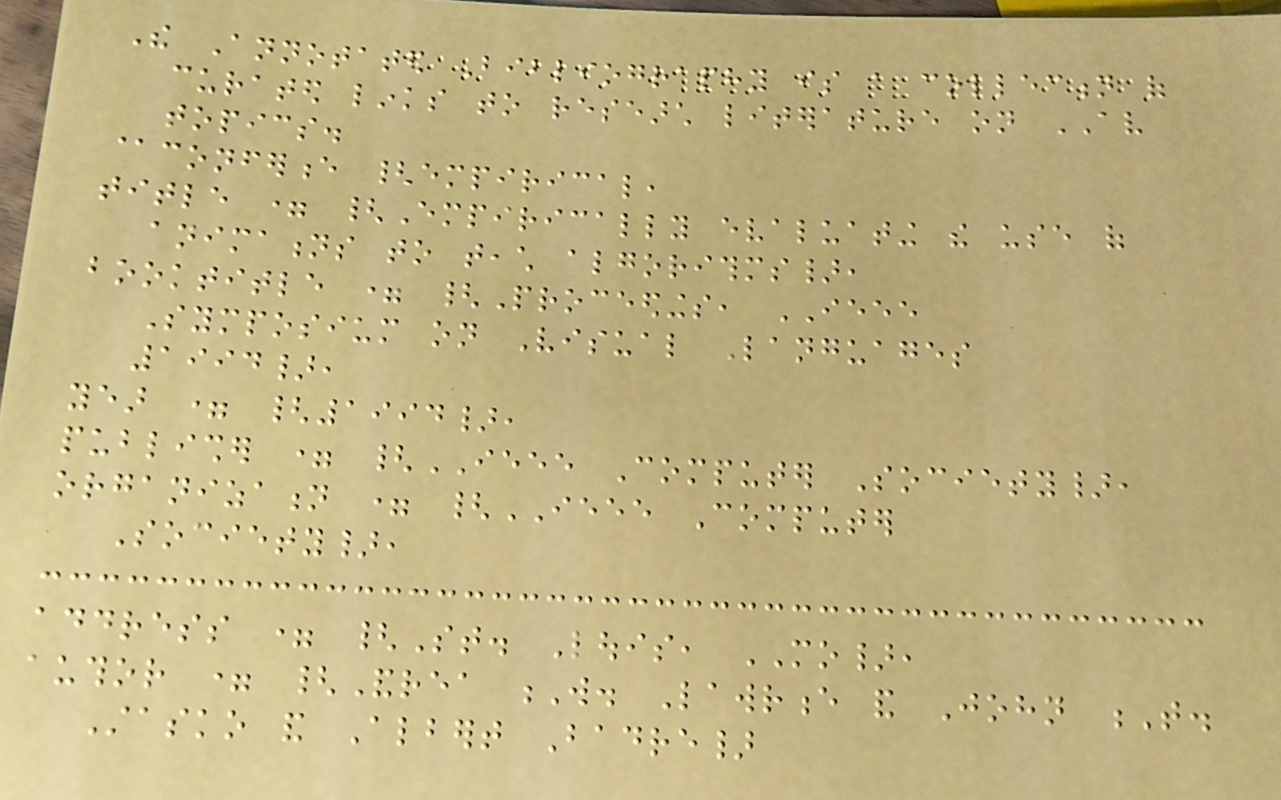The Annotated Bibliography is a collection of
curated links to research literature on AV
topics.
@conference {empirical,
title = {Empirically evaluating the use of
animations to teach algorithms},
booktitle = {Proceedings, IEEE
Symposium on Visual Languages
1994},
year = {1994},
publisher = {IEEE Computer Society},
organization = {IEEE Computer
Society},
address = {St. Louis, MO},
author = {Andrea W. Lawrence and John T.
Stasko and Albert Badre}
